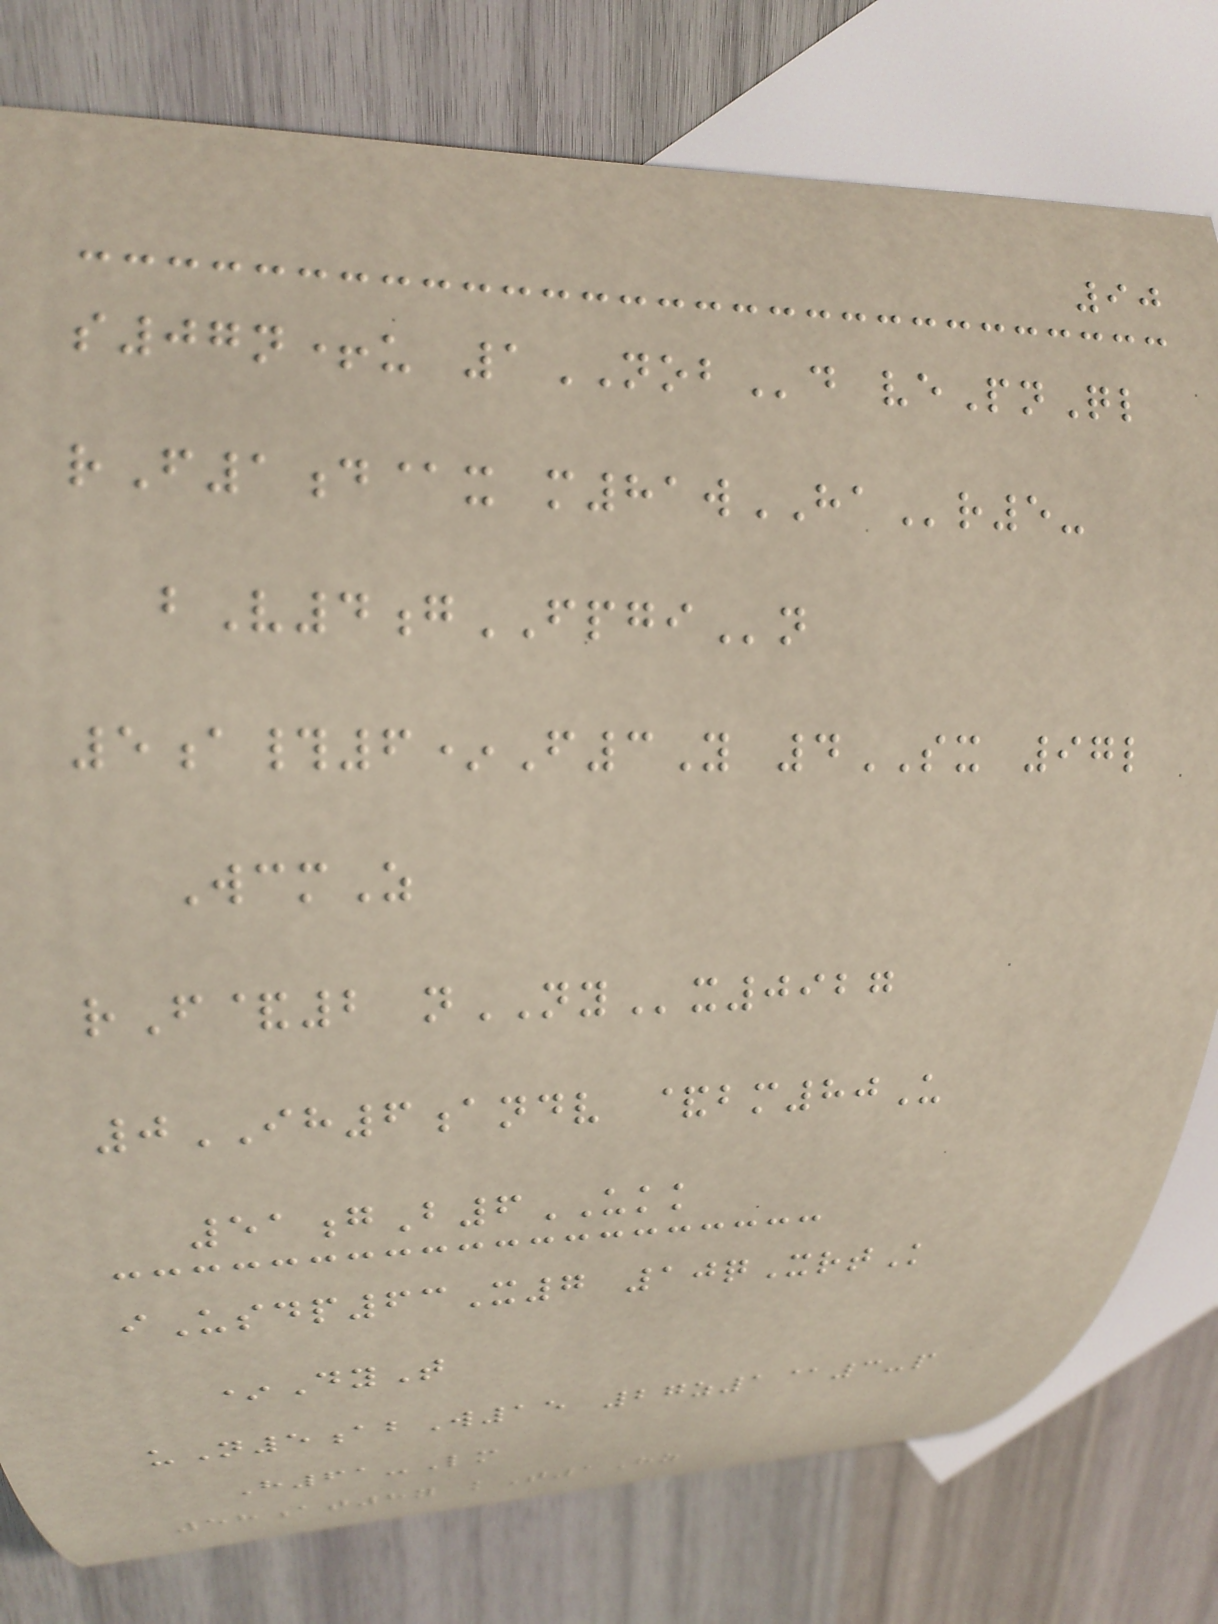90
s07n+u 1NOBd vePnQl
rF1d@x m81wHAr5-
bV4gFPGIn
5a#6*F3Y 4SX 97l
WcmZ
rF&2 nNYx0927
0IH6andv &bm80U
51gB6UKK
iUsdp63X7 10qXrtK
*DyT
uN5abW15 27z1@3-p
H61-Lm
58at8y kT1Hz
